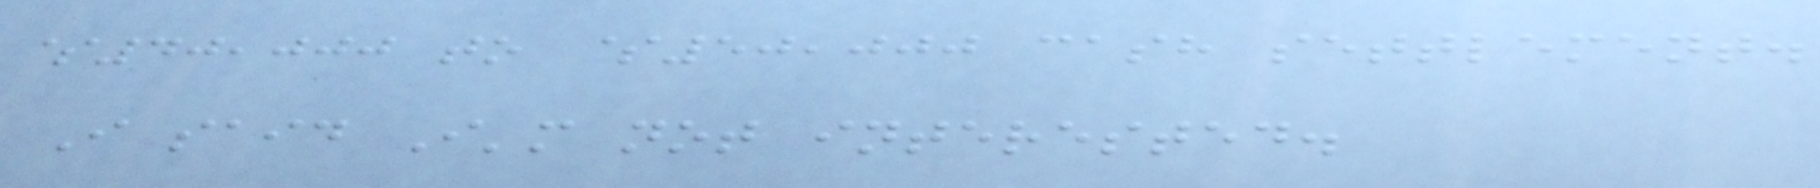$40,000 to $50,000 cash settlement.
I said I'm not interested.
